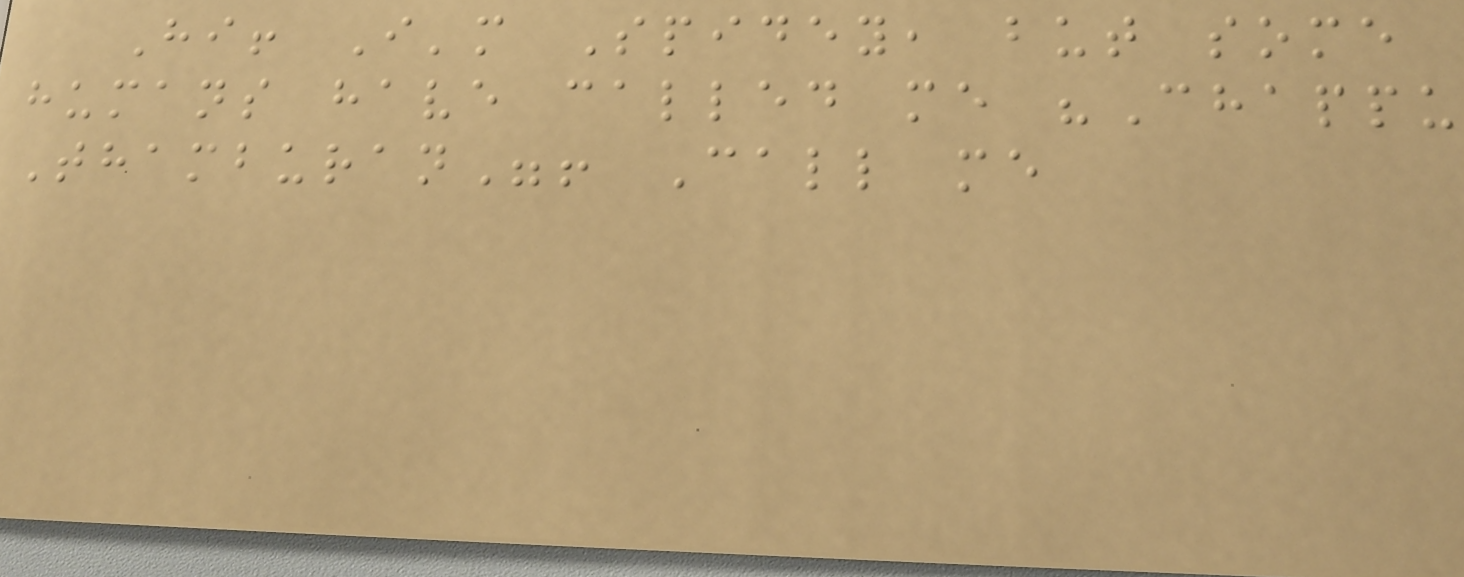Hi! I'm Spidey, but some
humans have called me "Chappu
Thamburan"! Call me
